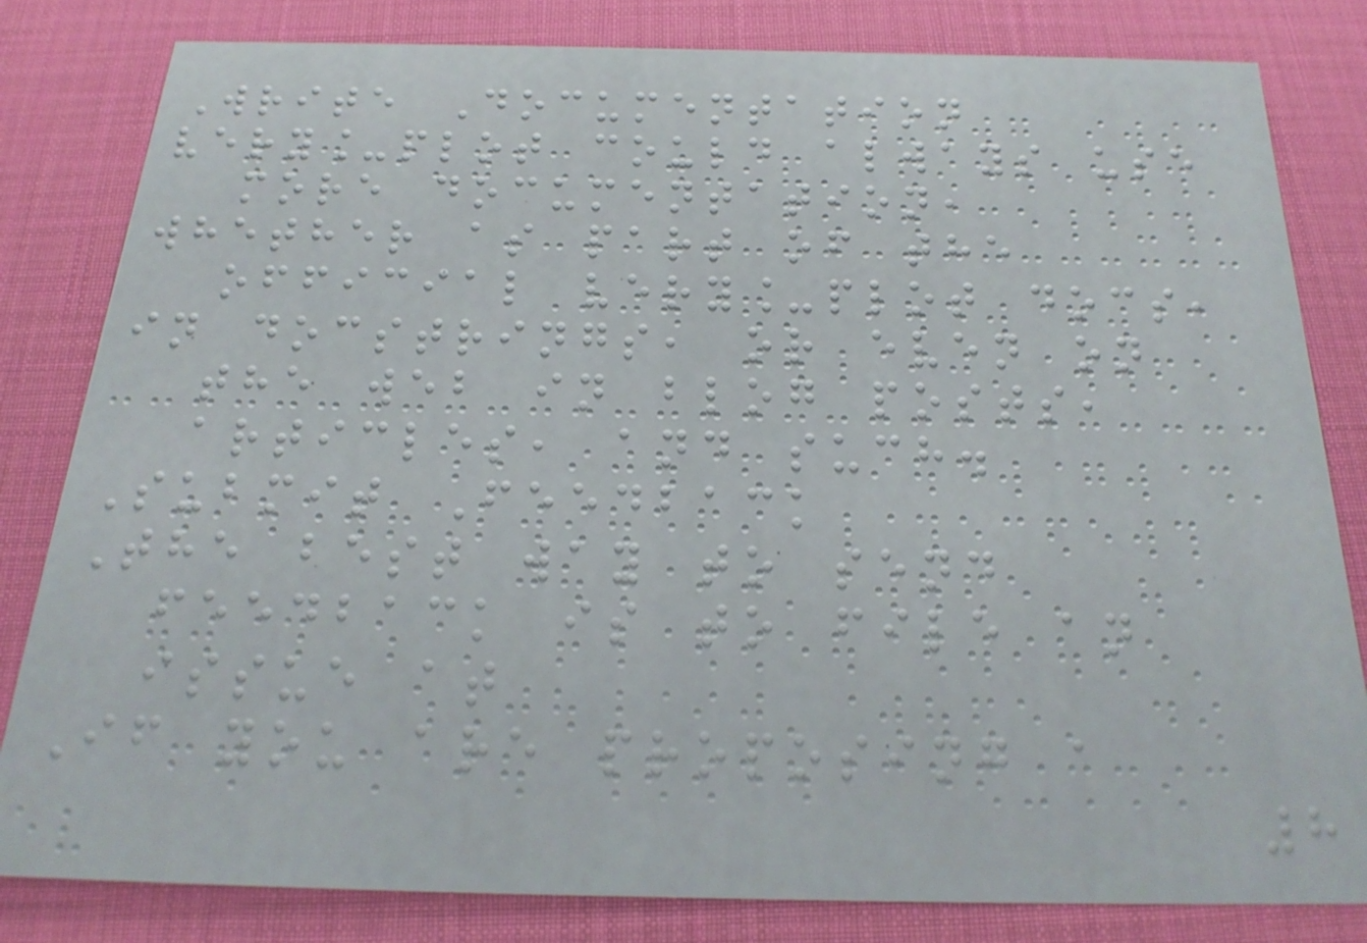Write Documentation
very_plot could always use
more documentation,
whether as part of the
official very_plot docs,
in docstrings, or even on
the web in blog posts,
articles, and such.
Submit Feedback
The best way to send
feedback is to file an
issue at
If you are proposing a
8
